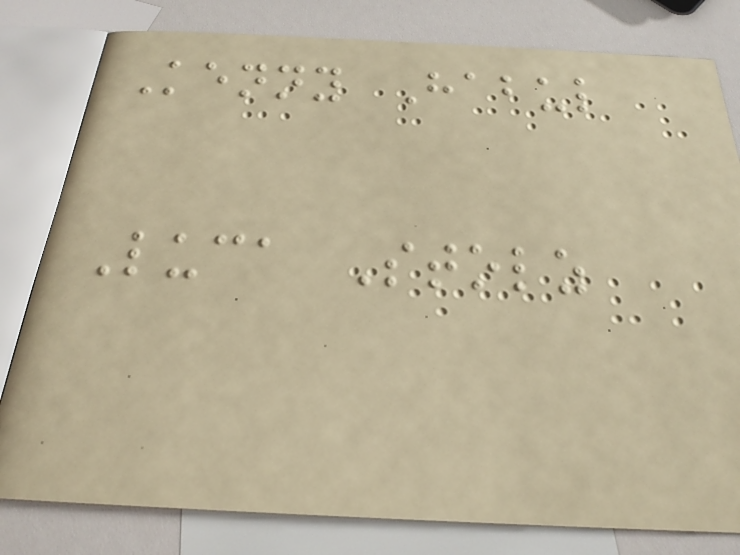Kenny Habul
Luca Stolz
